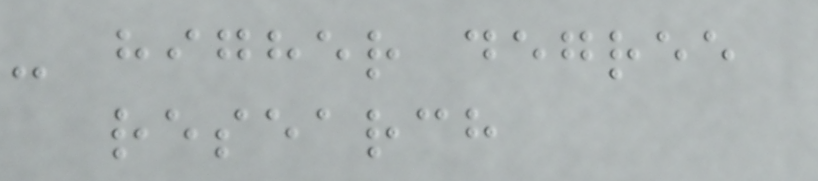- higher degree
research
